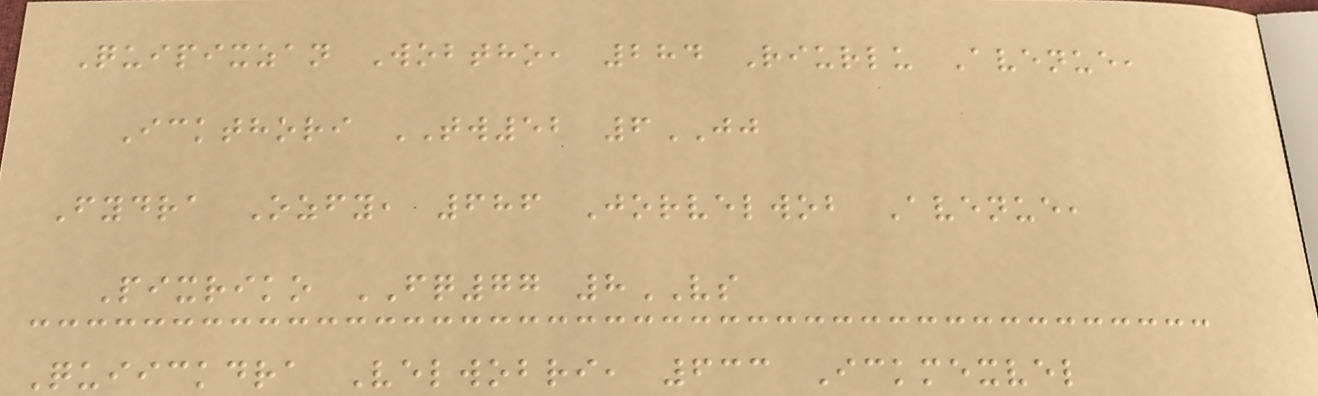Quipixzan Wobtho, 284 Riurlu Avenue,
Ickthori TW52 6JJ
Fydra Ozfy, 686 Jorvelwob Avenue,
Pixriko FQ77 8VS
Quiickdra Velwobri, 633 Ickmexvel
